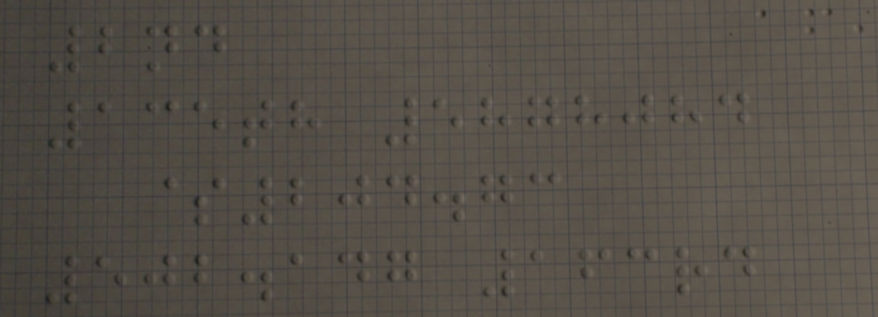2nd
135th 5878084
$204.73
502.147 163rd
